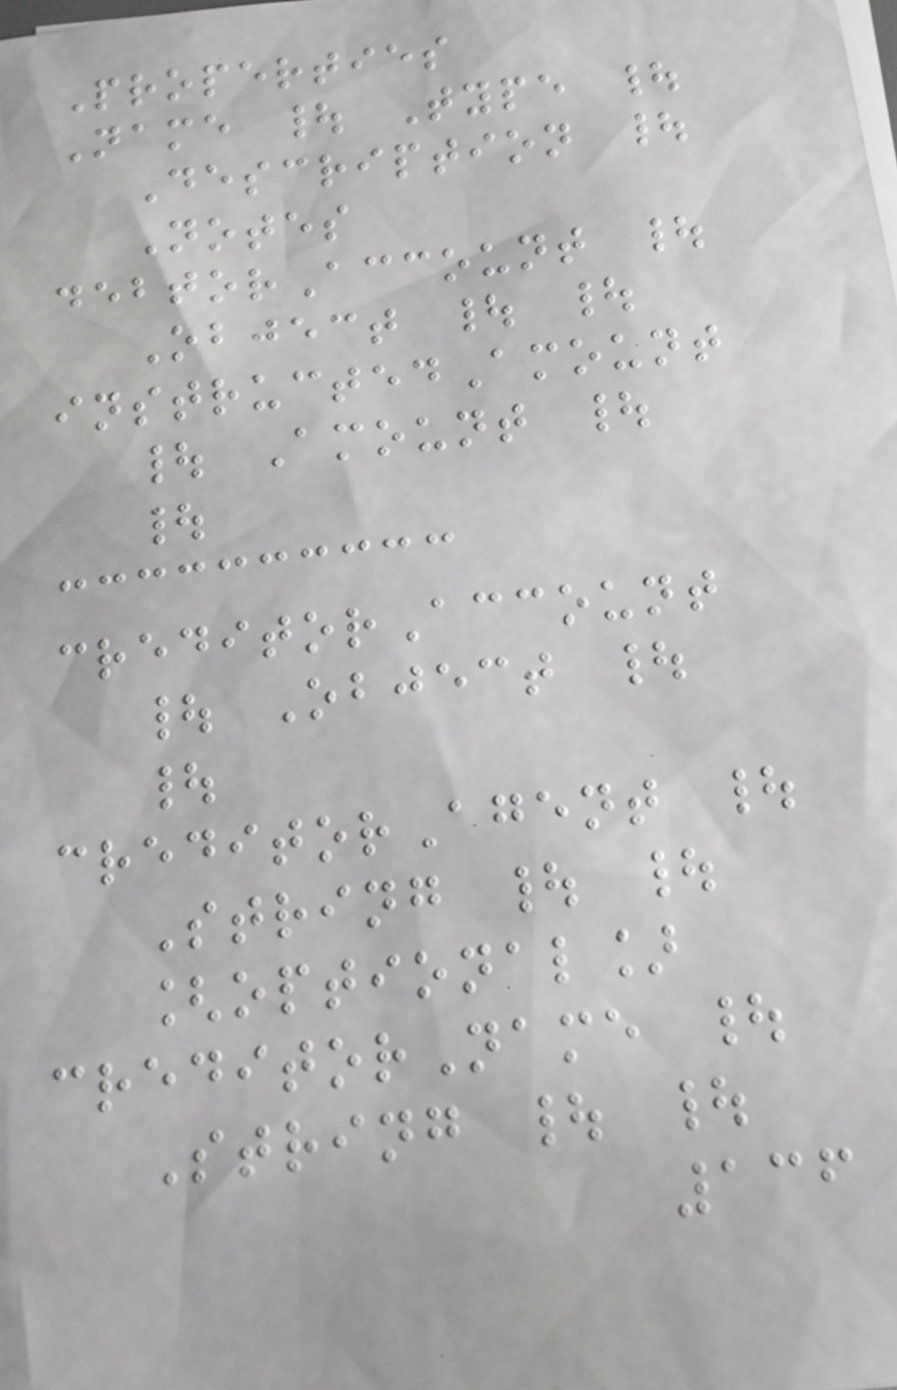Properties
Name | Type |
Description |
Notes
debtorAccount |
Object | |
instructedAmount
| Amount |
|
creditorAccount
| Object |
|
creditorAgent |
String | |
[optional]
creditorName |
String | |
136
